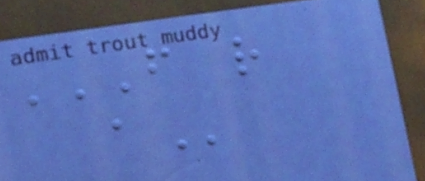F R
A
